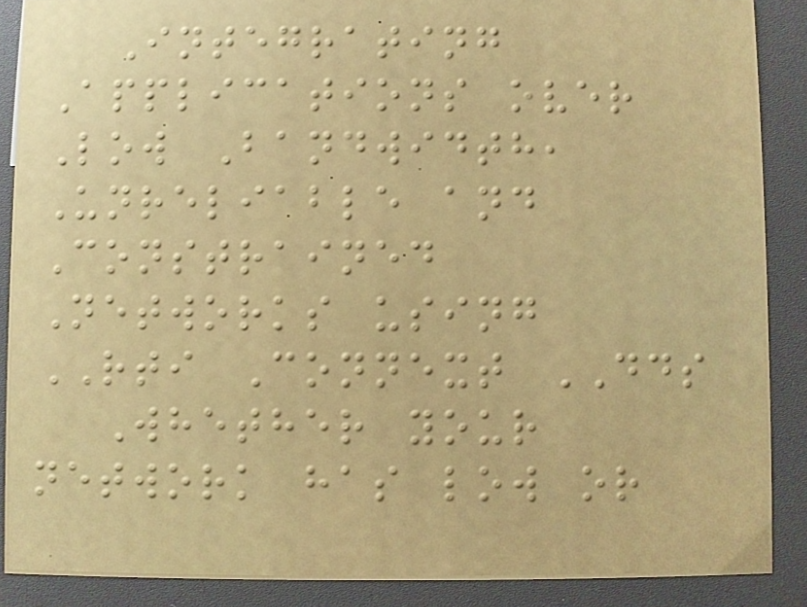Integrating
Applications over
Low Bandwidth,
Unreliable and
Constrained
Networks using
RTI Connext DDS
Whether your
network has low or
